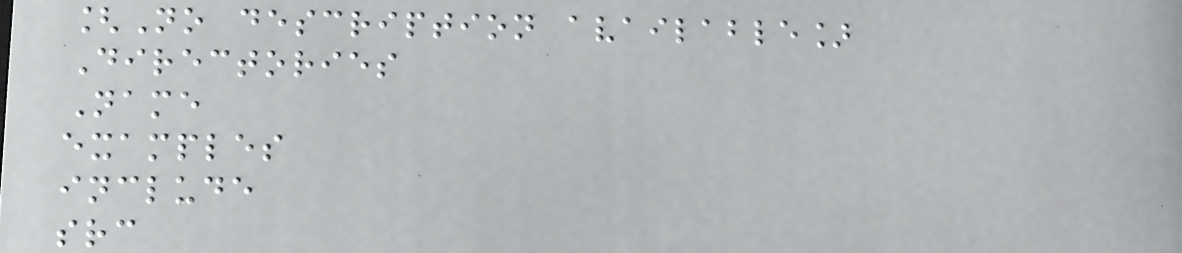[No description available]
Directories
Name
examples
include
src
